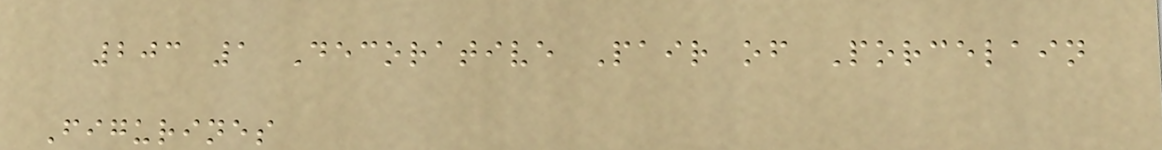203 1 Decorative Pair of Porcelain
Figurines
